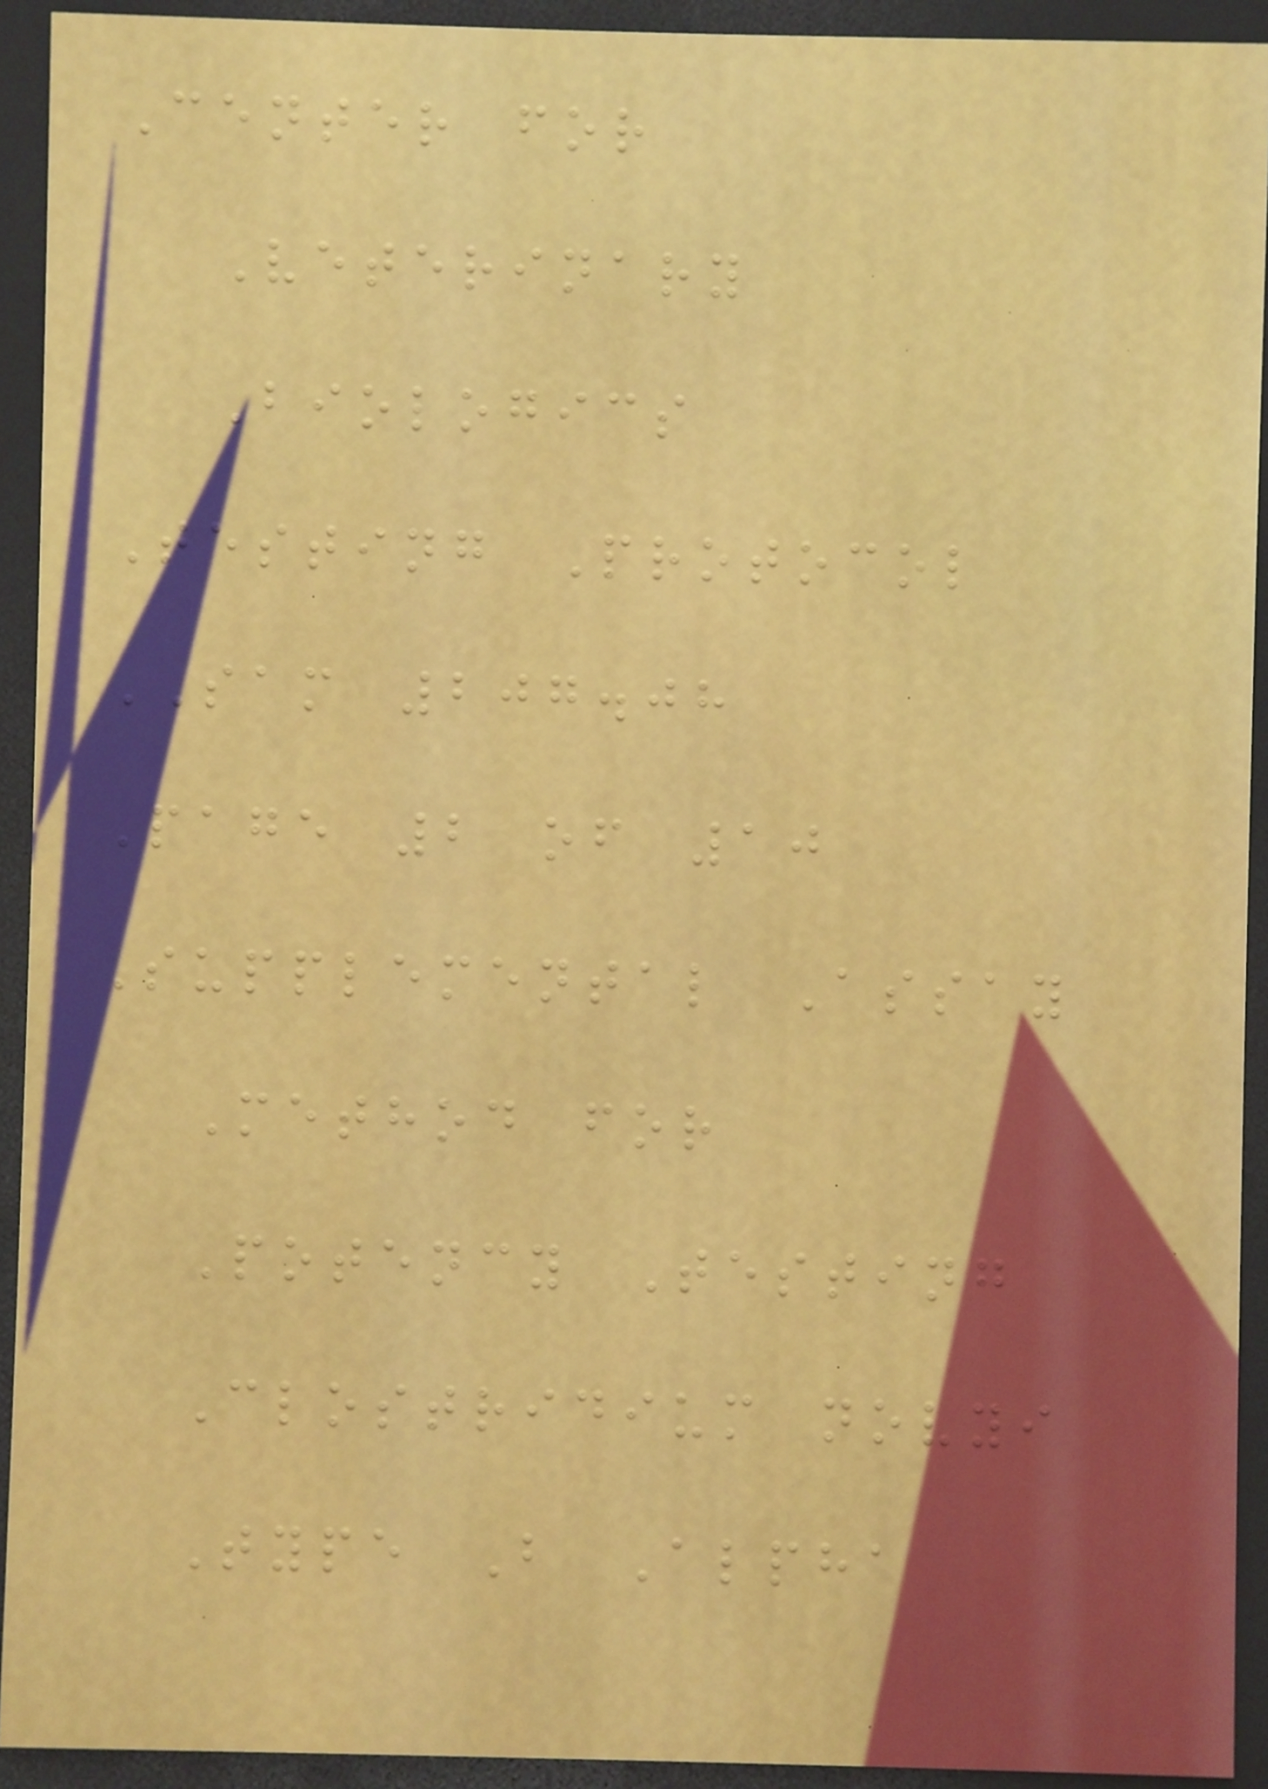Center for
Veterinary
Biologics
Testing Protocol
SAM 207.08
Page 2 of 10
Supplemental Assay
Method for
Potency Testing
Clostridium novyi
Type B Alpha
